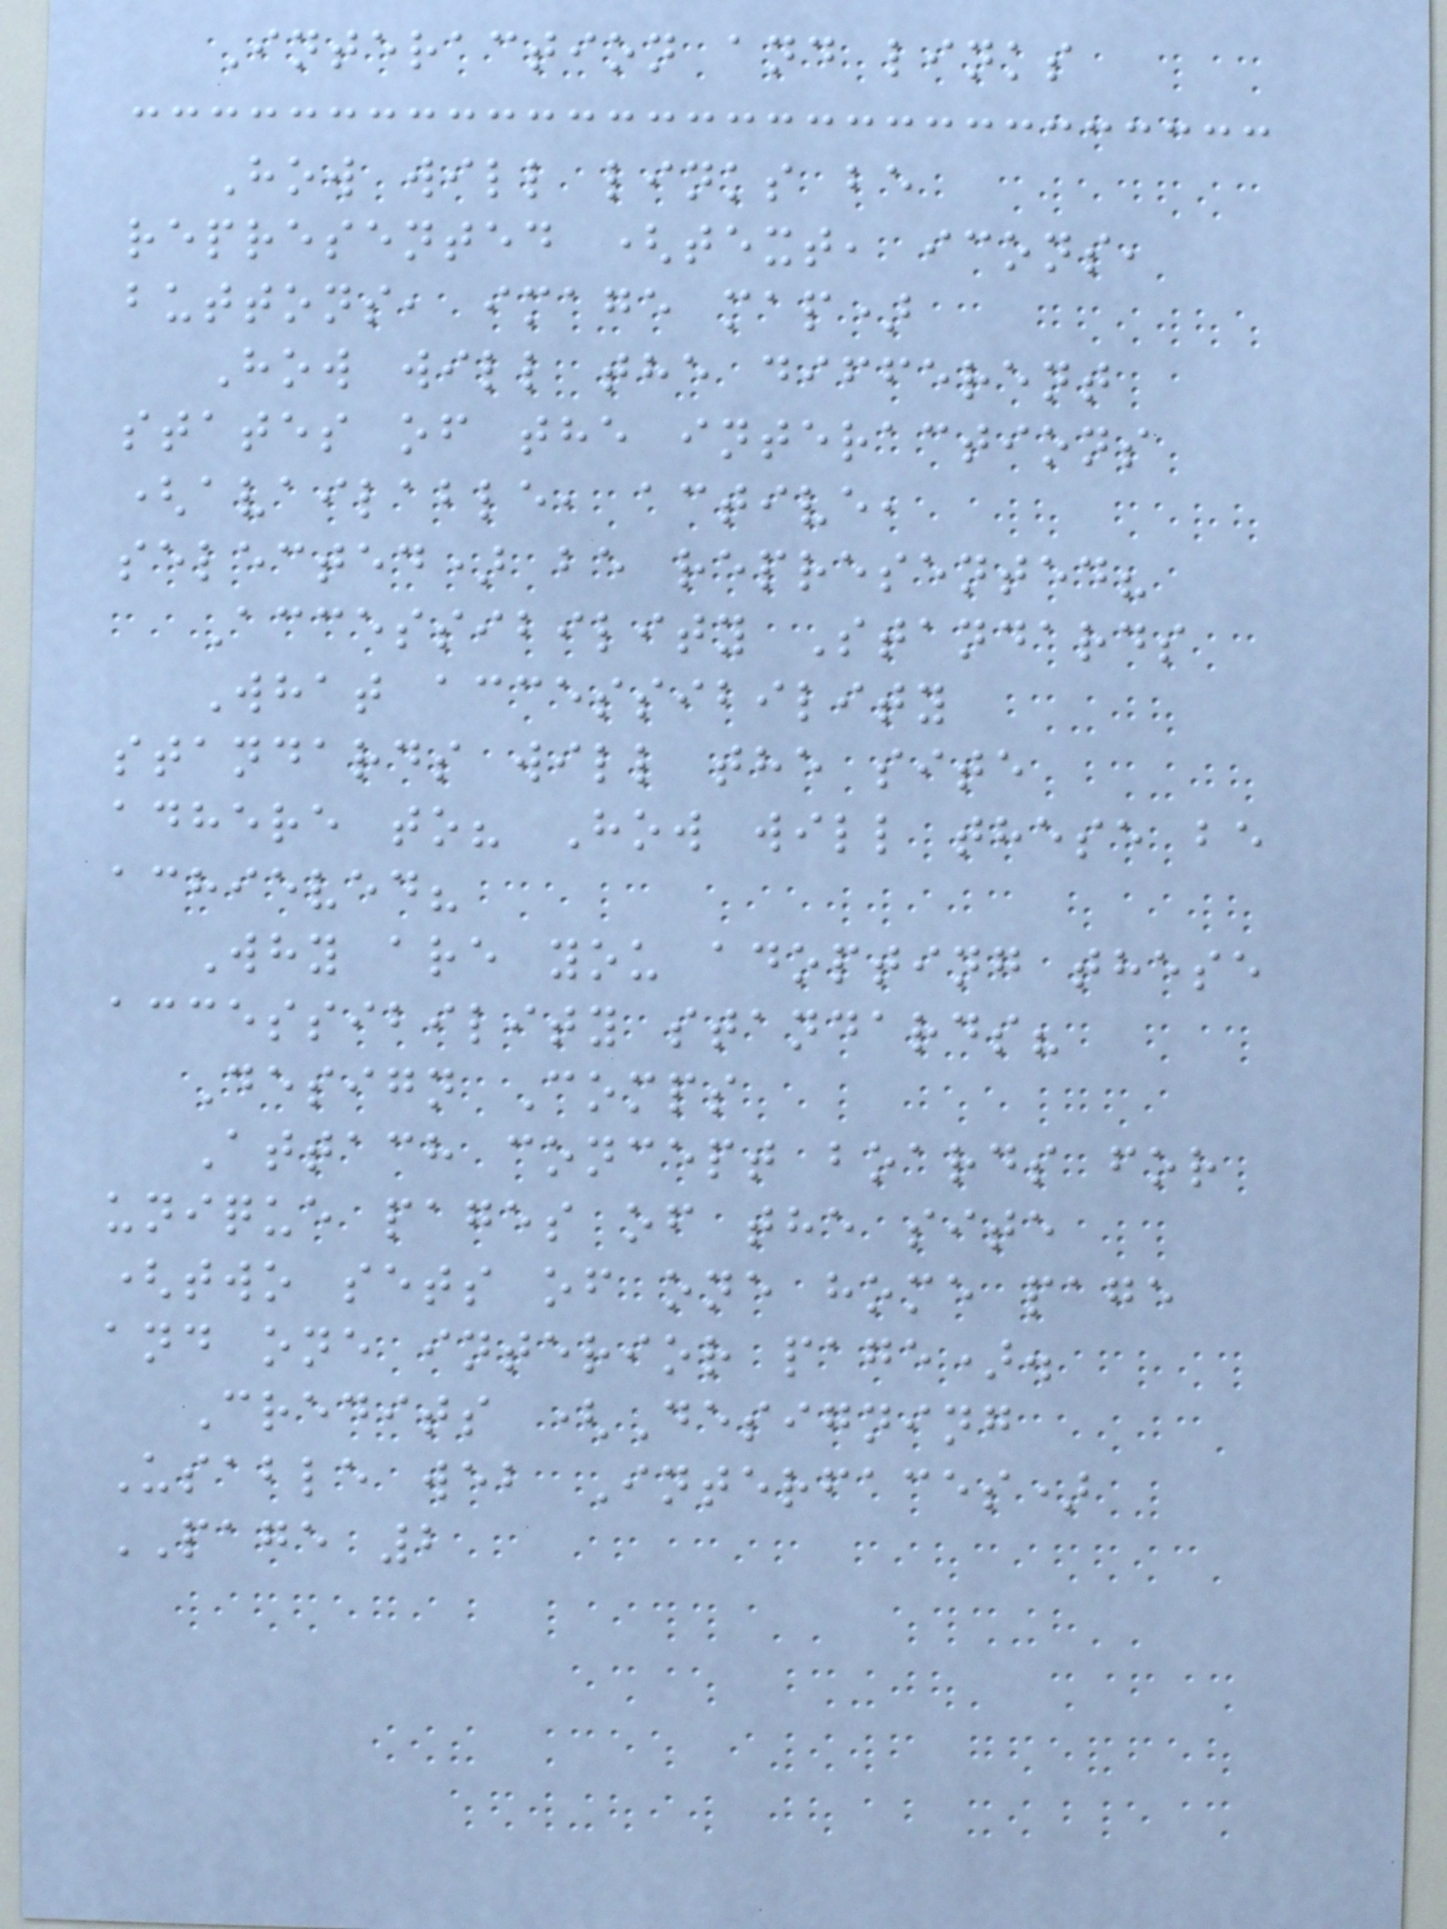Interaction and links
How will links be
represented (text, icons,
buttons, image map)
How will the different
states of the interactions
(available, active,
selected) be represented?
Accessibility Standards
What accessibility
standards will the site
adhere to? How will these be
achieved?
Why are you adopting these
accessibility standards?
Design Comps
Attach concept boards for
unique pages of the site
(two sets of one home page
and one interior page).
Credits (Designing
Usable web Interfaces)
PAGE 2
